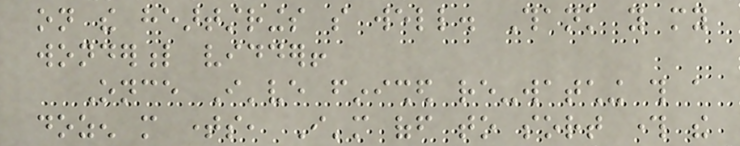on the heartstrings so well. Thank you my
wonderful vidder!
Once I've finished re-watching this a
dozen more times, I'm off to sort through the
